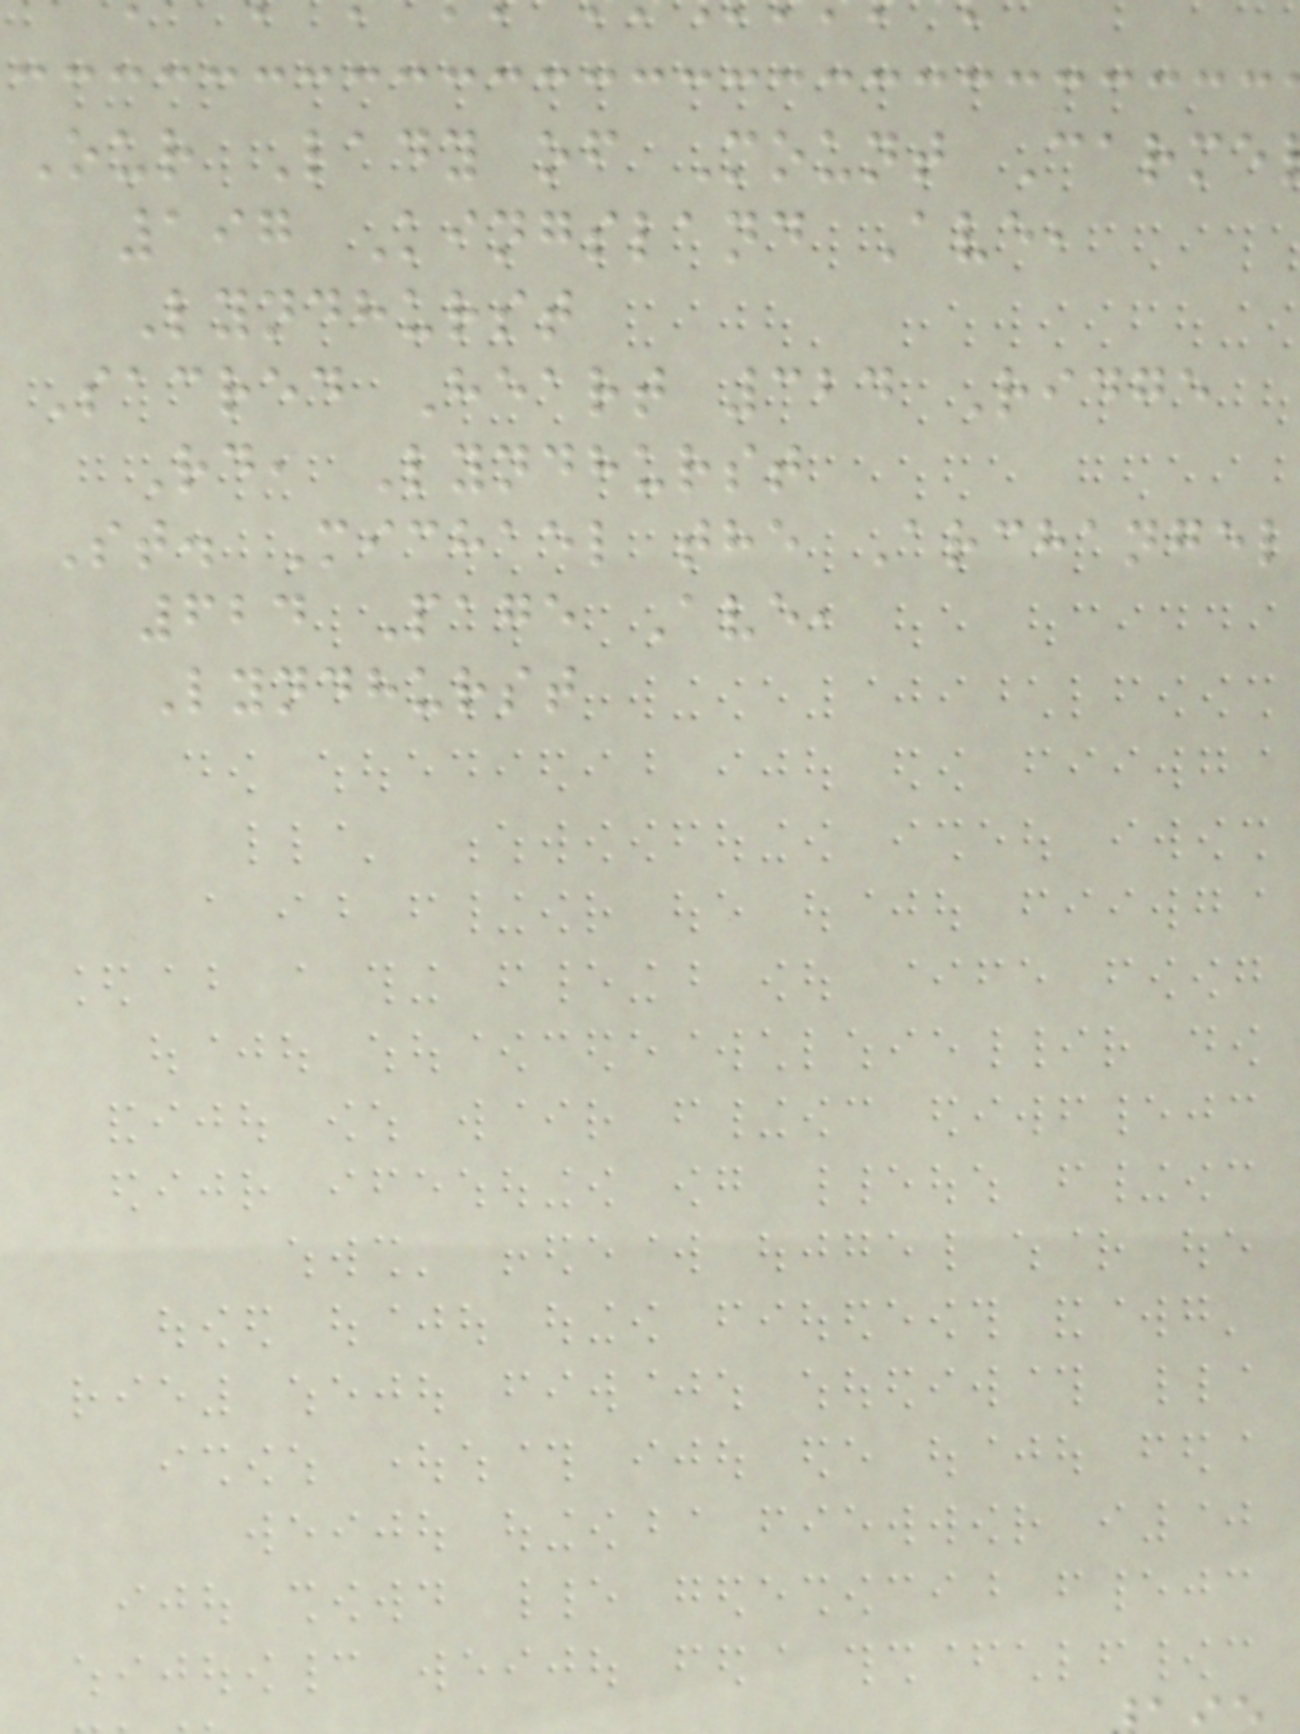Our Lady of Mount Carme
197 Kingsland Ave,
Lyndhurst
Sacred Heart 324 Ridge
Rd, Lyndhurst
St. Michael the Archangel
624 Page Ave,
Lyndhurst
